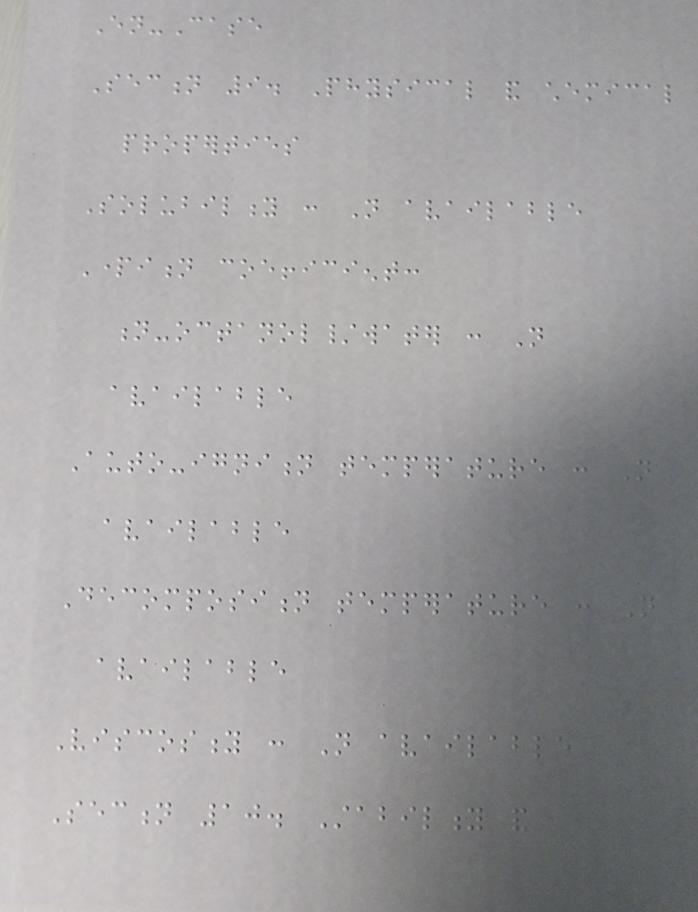En-Case
Section 9. Physical and chemical
properties
Solubility : Not available
Partition coefficient:
n-octanol/water : Not
available
Auto-ignition temperature : Not
available
Decomposition temperature : Not
available
Viscosity : Not available
Section 10. Stability and
